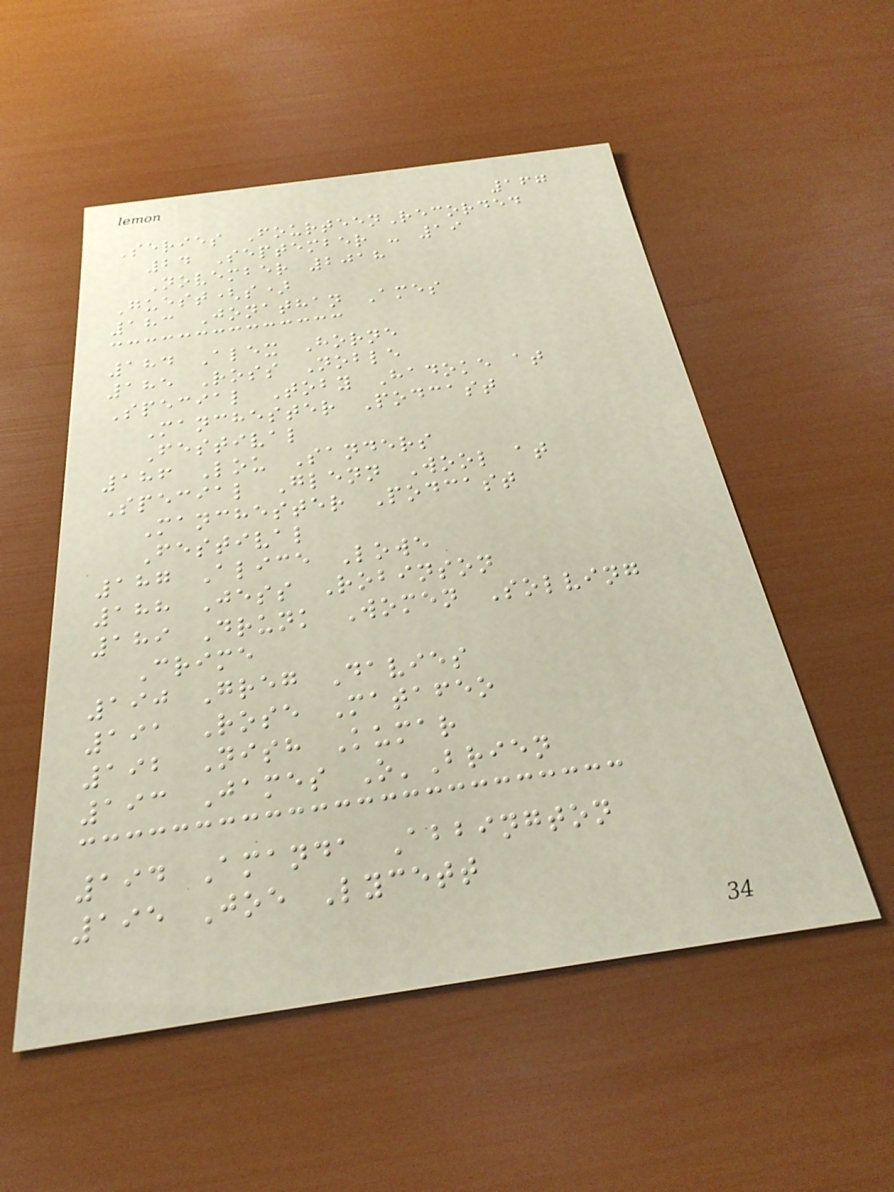167
Series FourteenRecorded
24 September - 19
November 2018
Guest(s)
183 Jonathan Ames
184 Alex Horne
185 Ross Noble
Special Toby Hadoke at
Manchester Podcast
Festival
186 Lou Sanders
Special Glenn Wool at
Manchester Podcast
Festival
187 Alice Lowe
188 Jess Robinson
189 Drunk Women Solving
Crime
190 Greg Davies
191 Rose Matafeo
192 Nish Kumar
193 James O'Brien
194 Amanda Abbington
195 Joe Lycett
